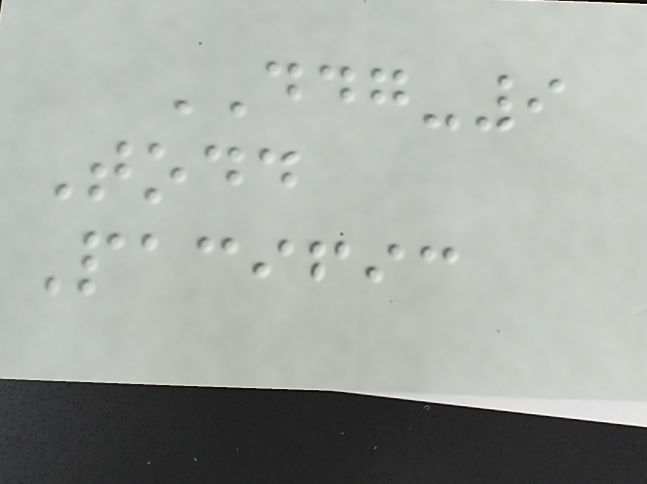DDG-9
Todd
Pacific
